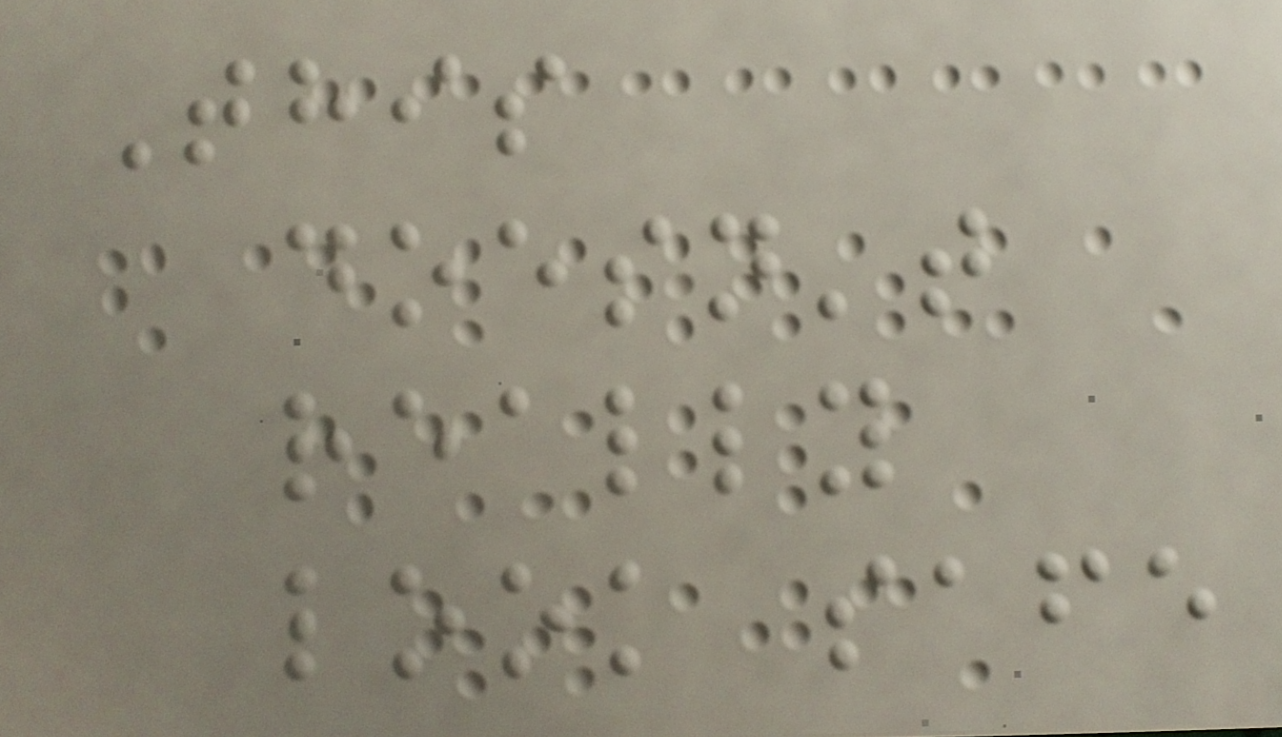This
doesn't
really
look safe
